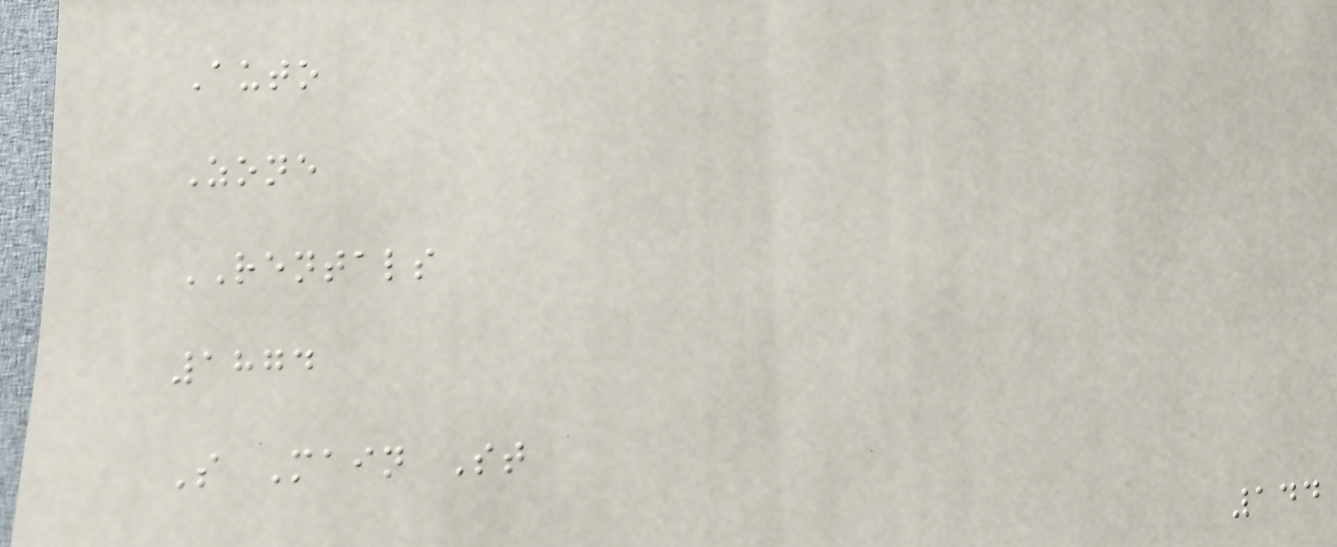Auto
Zone
RENTALS
1874
S Main St
144
